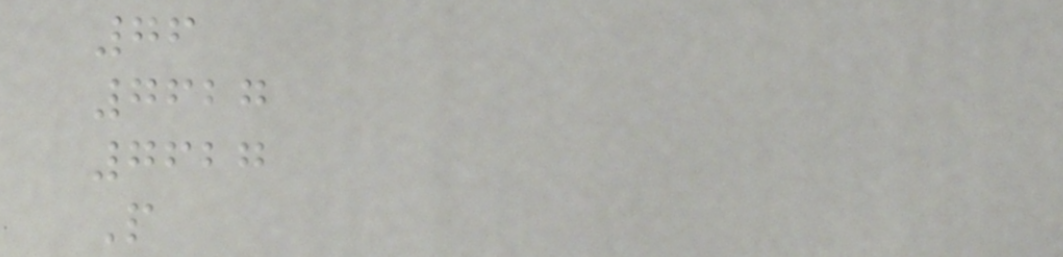76
7627
7627
P
